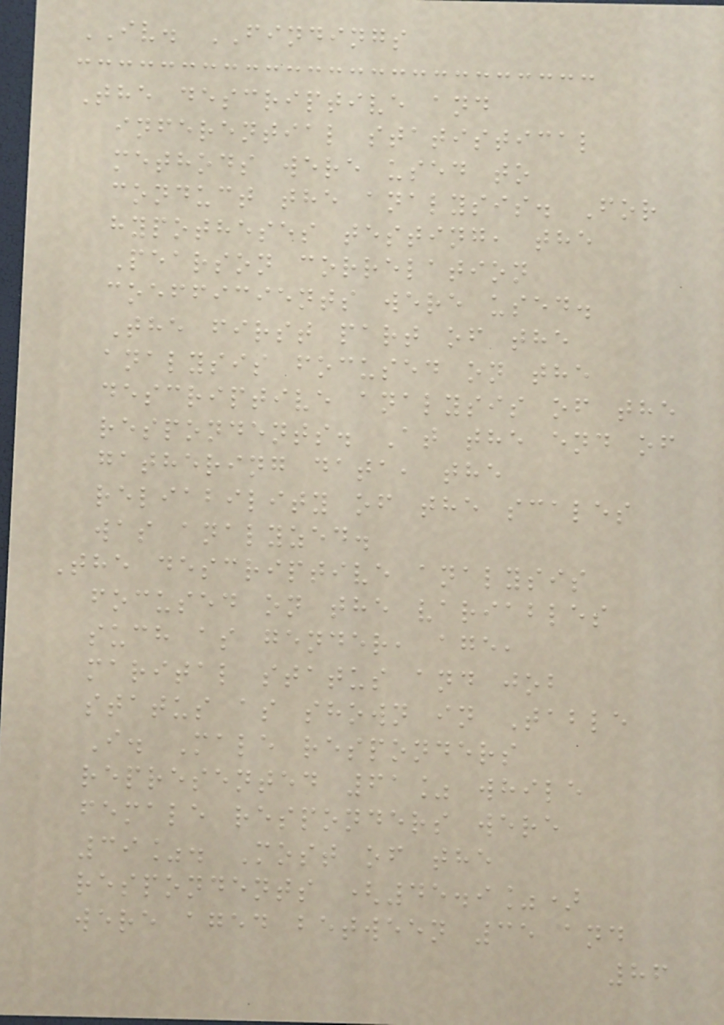IV. FINDINGS
The descriptive and
inferential statistical
methods were used to
conduct the analysis. For
hypotheses testing, the
Pearson correlation
coefficients were used.
The first part of the
analysis focused on the
descriptive analysis of the
respondents. At the end of
gathering data, the
reliability of the scales
was analyzed.
The descriptive analysis
focused on the variables
such as gender, age,
marital status and job
status as shown in Table
I. Male responders
represented 61% while
female responders were
39%. Most of the
respondents (45.9%)
were aged between 35 and
86
